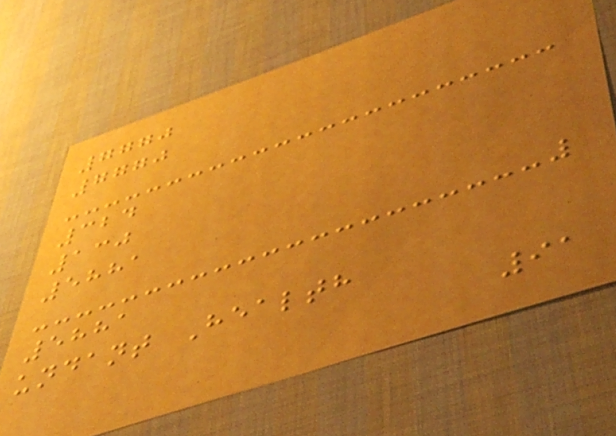7770
7770
324
130
5881
5881
undant Health
91
